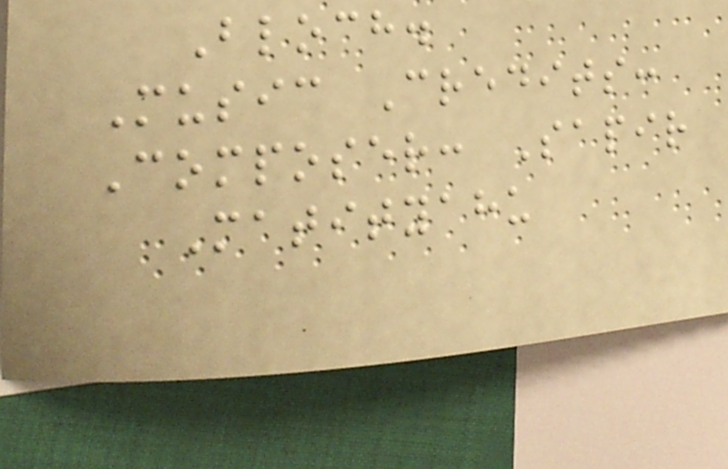Bloch.
Music Credits:
Composer: Sapir
Matityahu
